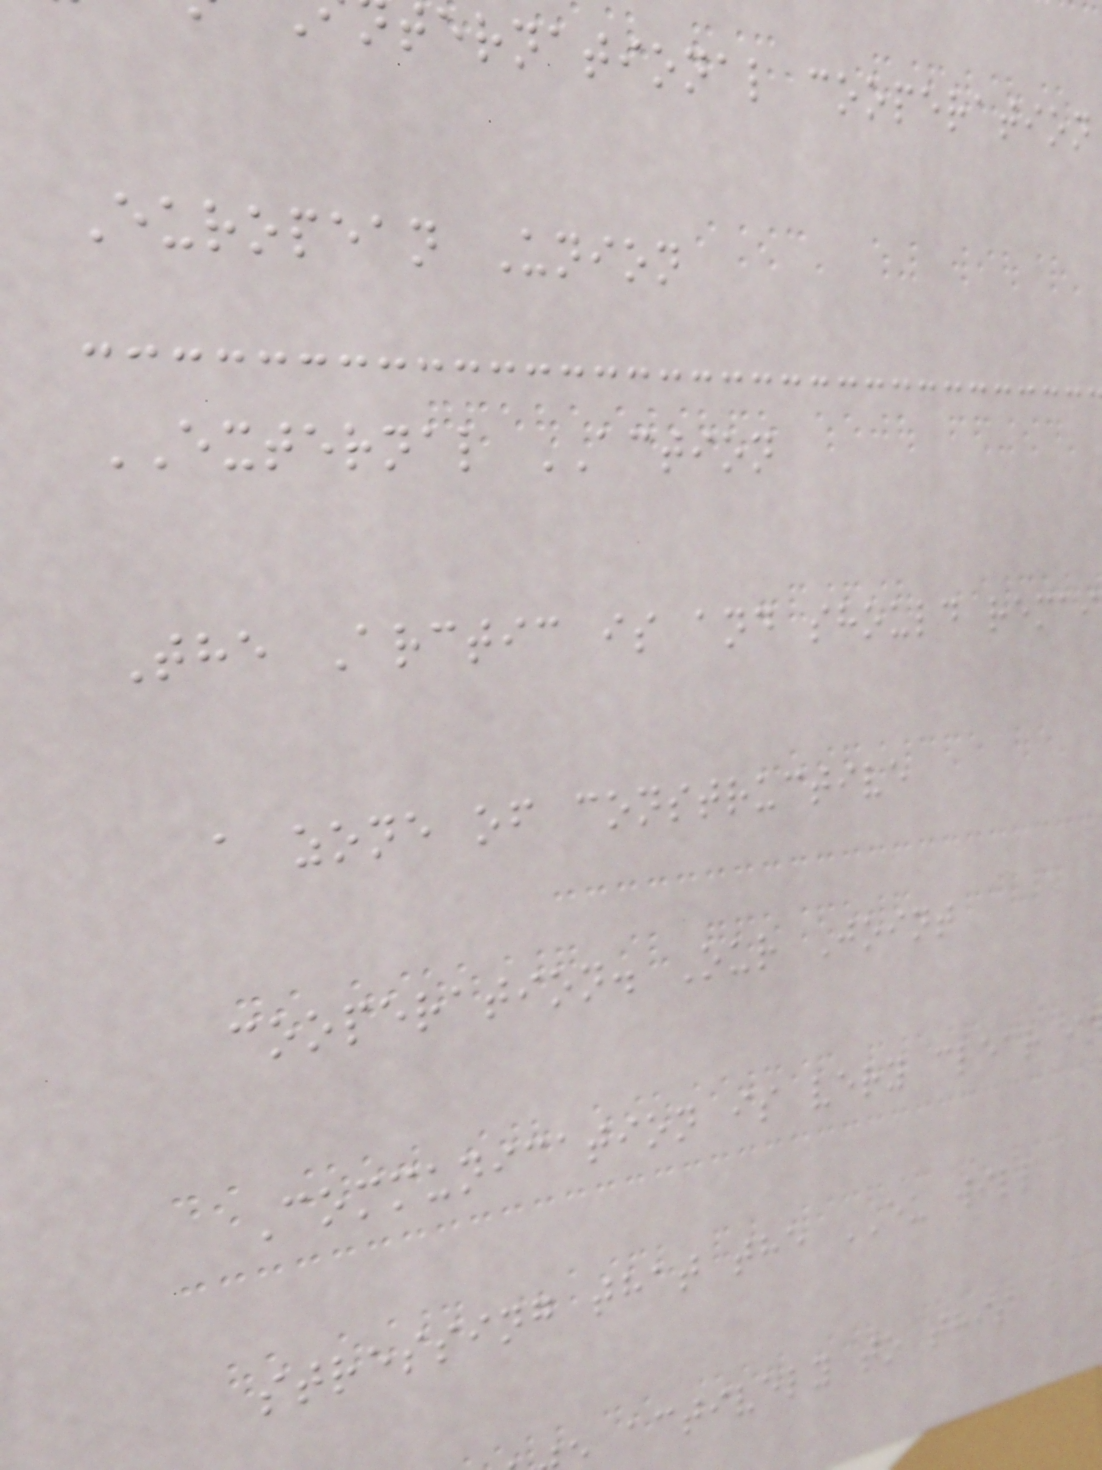ternational cooperation
European Union
EXTERNAL ACTION
The Arctic is and should remai
a zone of constructive
cooperation. Our Joint
Communication is very clear i
stressing that the EU will
actively to this
